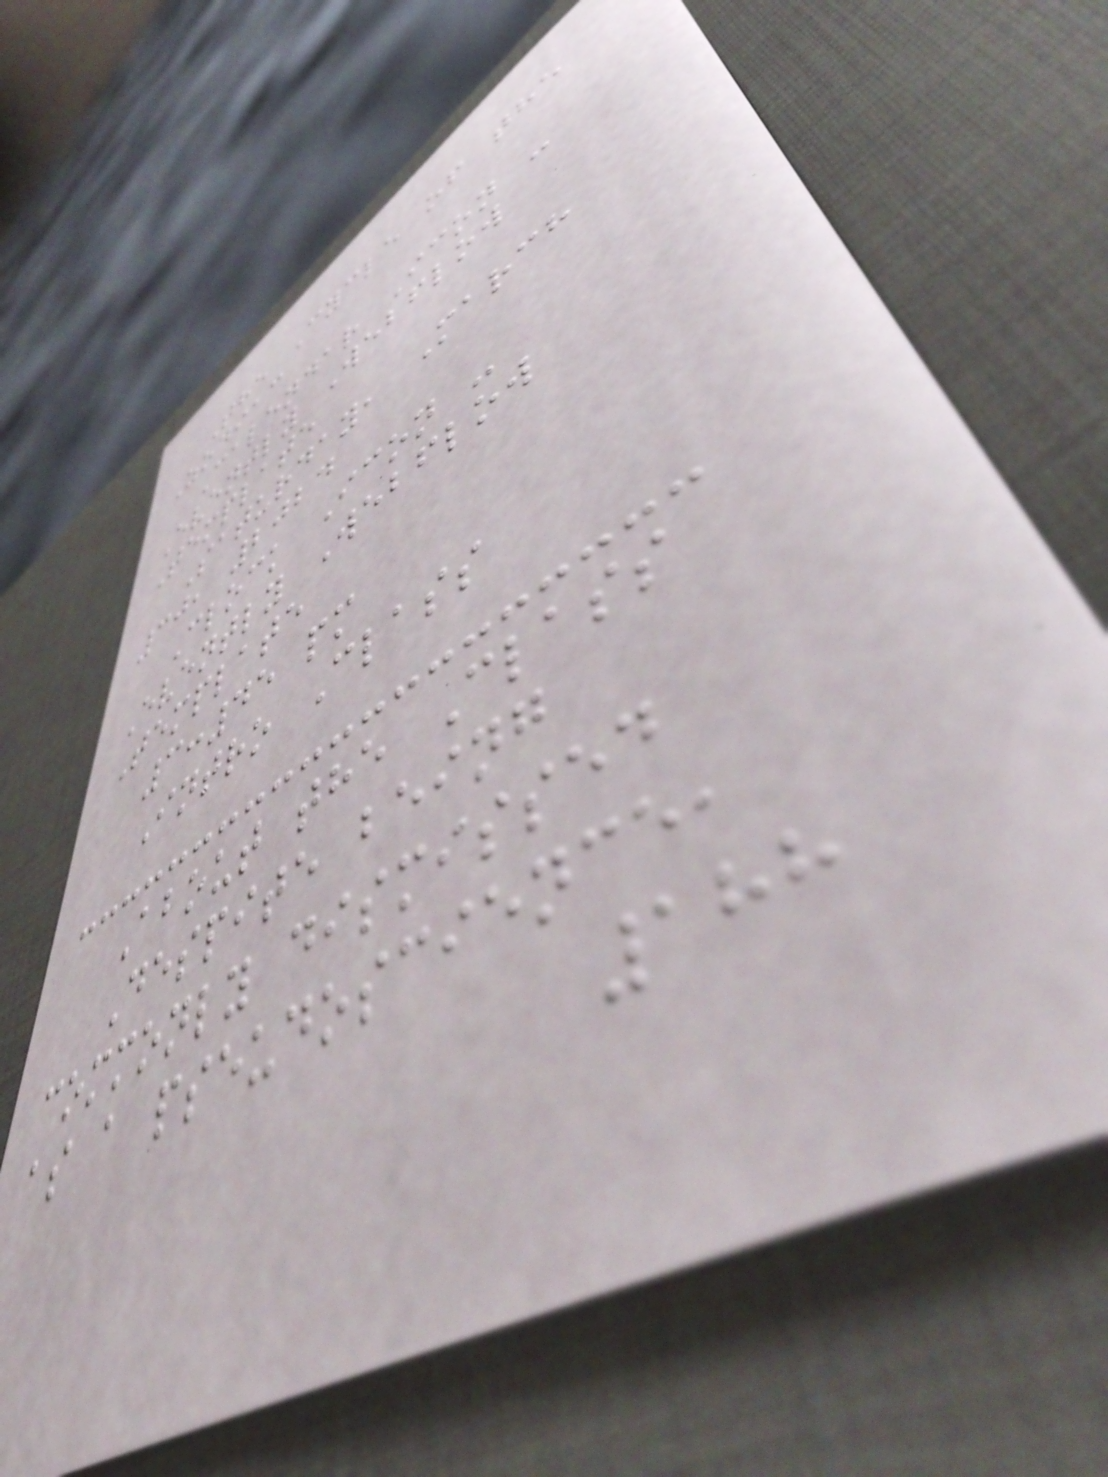The Cycle of the
Zodiac
Calendar Icon -
Evently Webflow
Template
Saturday, March
30, 2024
Clock Icon -
Evently Webflow
Template
3:45 pm
Intro Class
About the Class
Despite being
commonly dismissed
as a pseudoscience,
188
